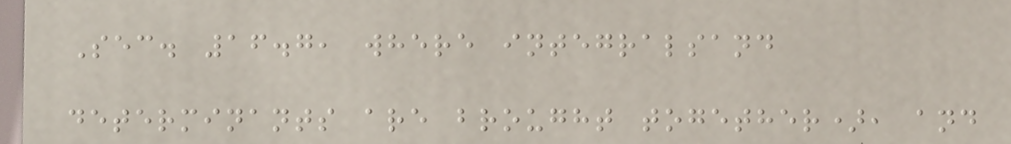Sec. 16.7, where integralsand
determinants are brought together), and
